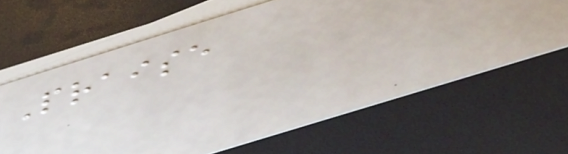Praise
